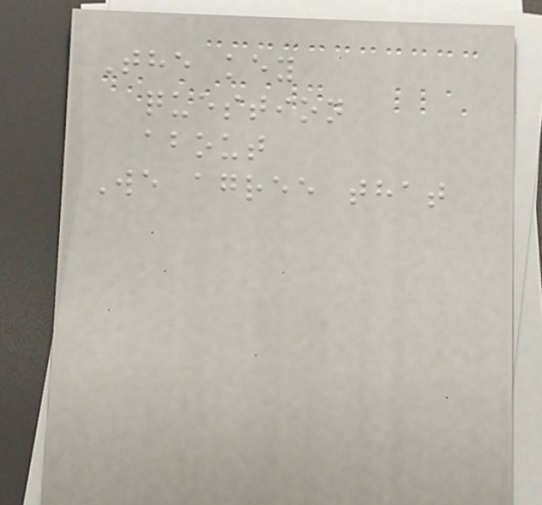The key
question
about
We agree that
